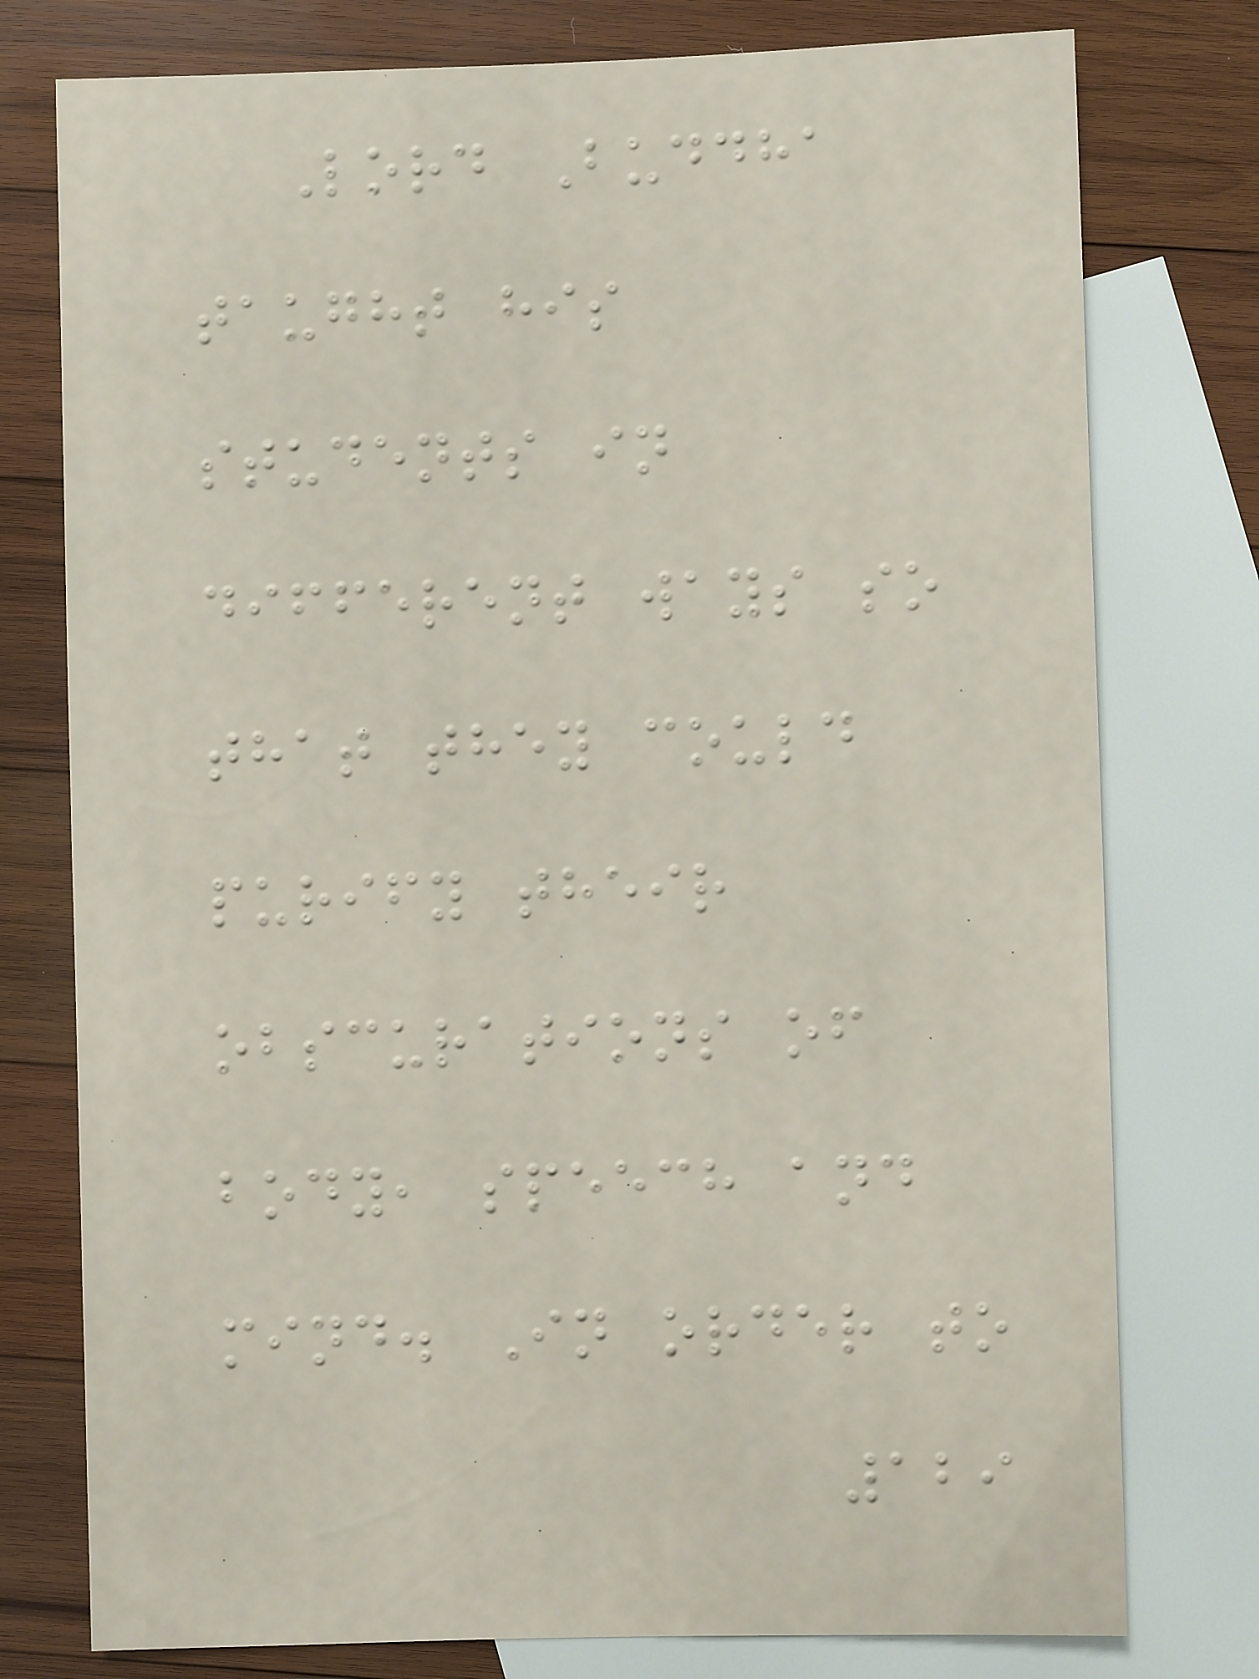Lord Buddha
taught his
students in
different ways so
that they could
purify their
obscurations of
body, speech and
mind. In order to
129
